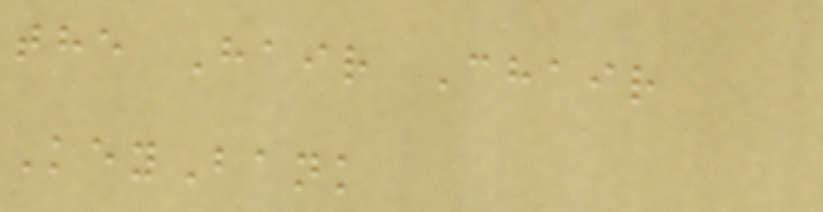the Hair Chair
KeyBank
